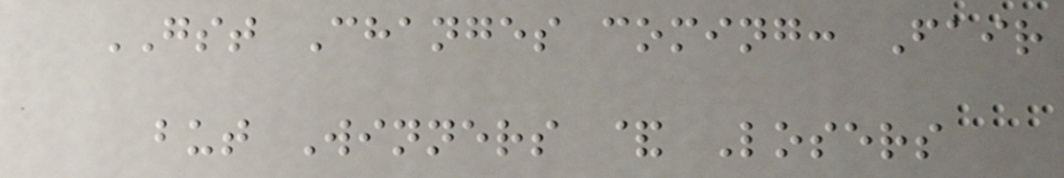GST Changes coming: Fair
but Winners & Losers
